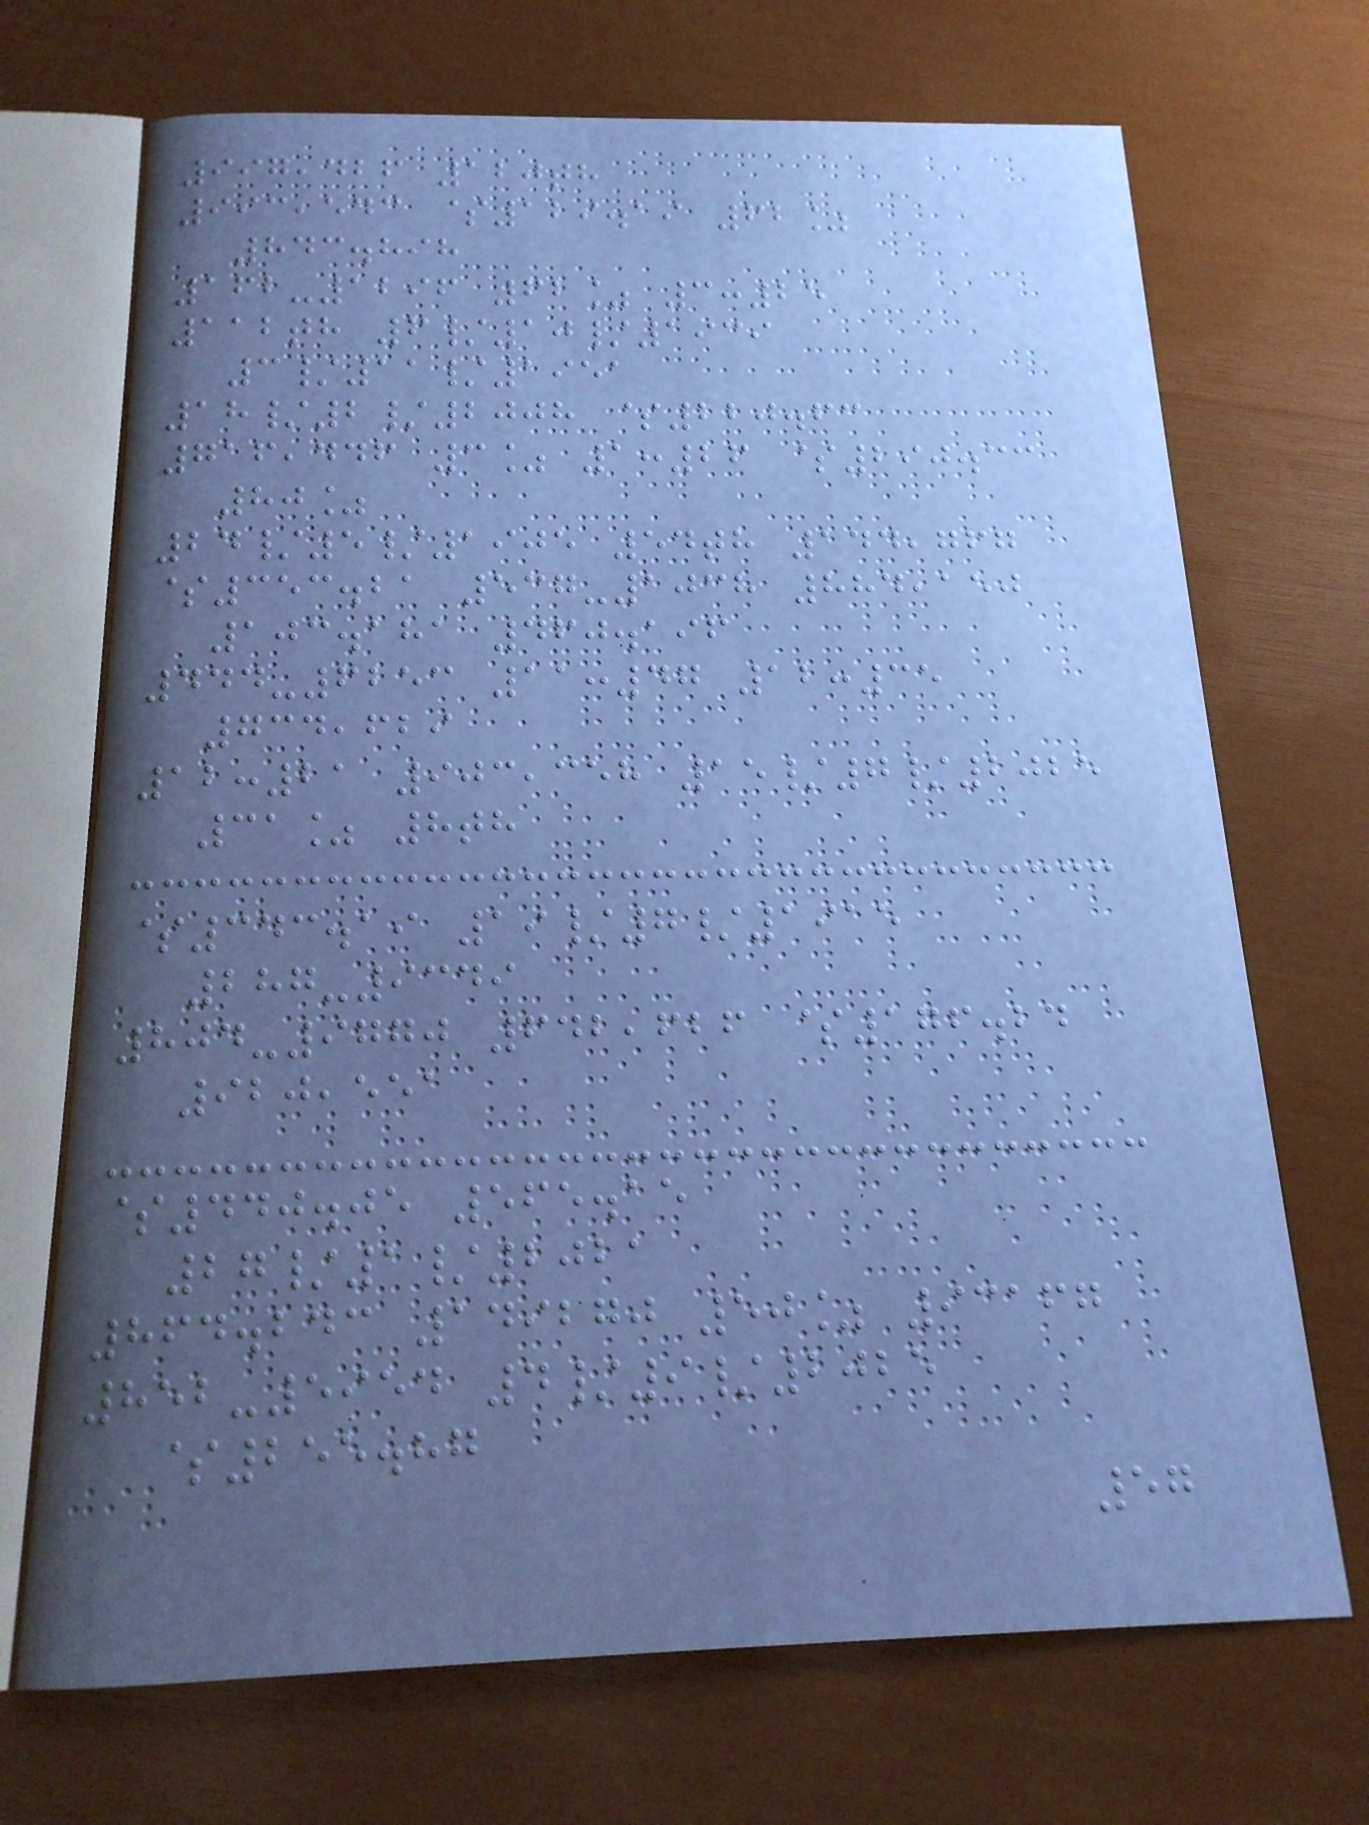997,426 120th
993,543 $129.19 62%
843.898
162-1296 62% 3:25
112th 6/10/1939
3/11/1951
18/2/2008 $220.63
716,446 3% 1:26 $290.33
80%
24/5/1905 54th 144,767
$353.21 537-1038 884,150
103.181 460.196
444-6253 11:47 12:35
734,629
12:21 903,358 15/7/2025
31% 8th
$343.19 19/7/1915
287-9349
804-9770 642,626 $176.24
920,551
$440.05 565.15
27/1/2021
864.243 149270 50% 93167
852-5954 4/9/2025
$255.87
57
